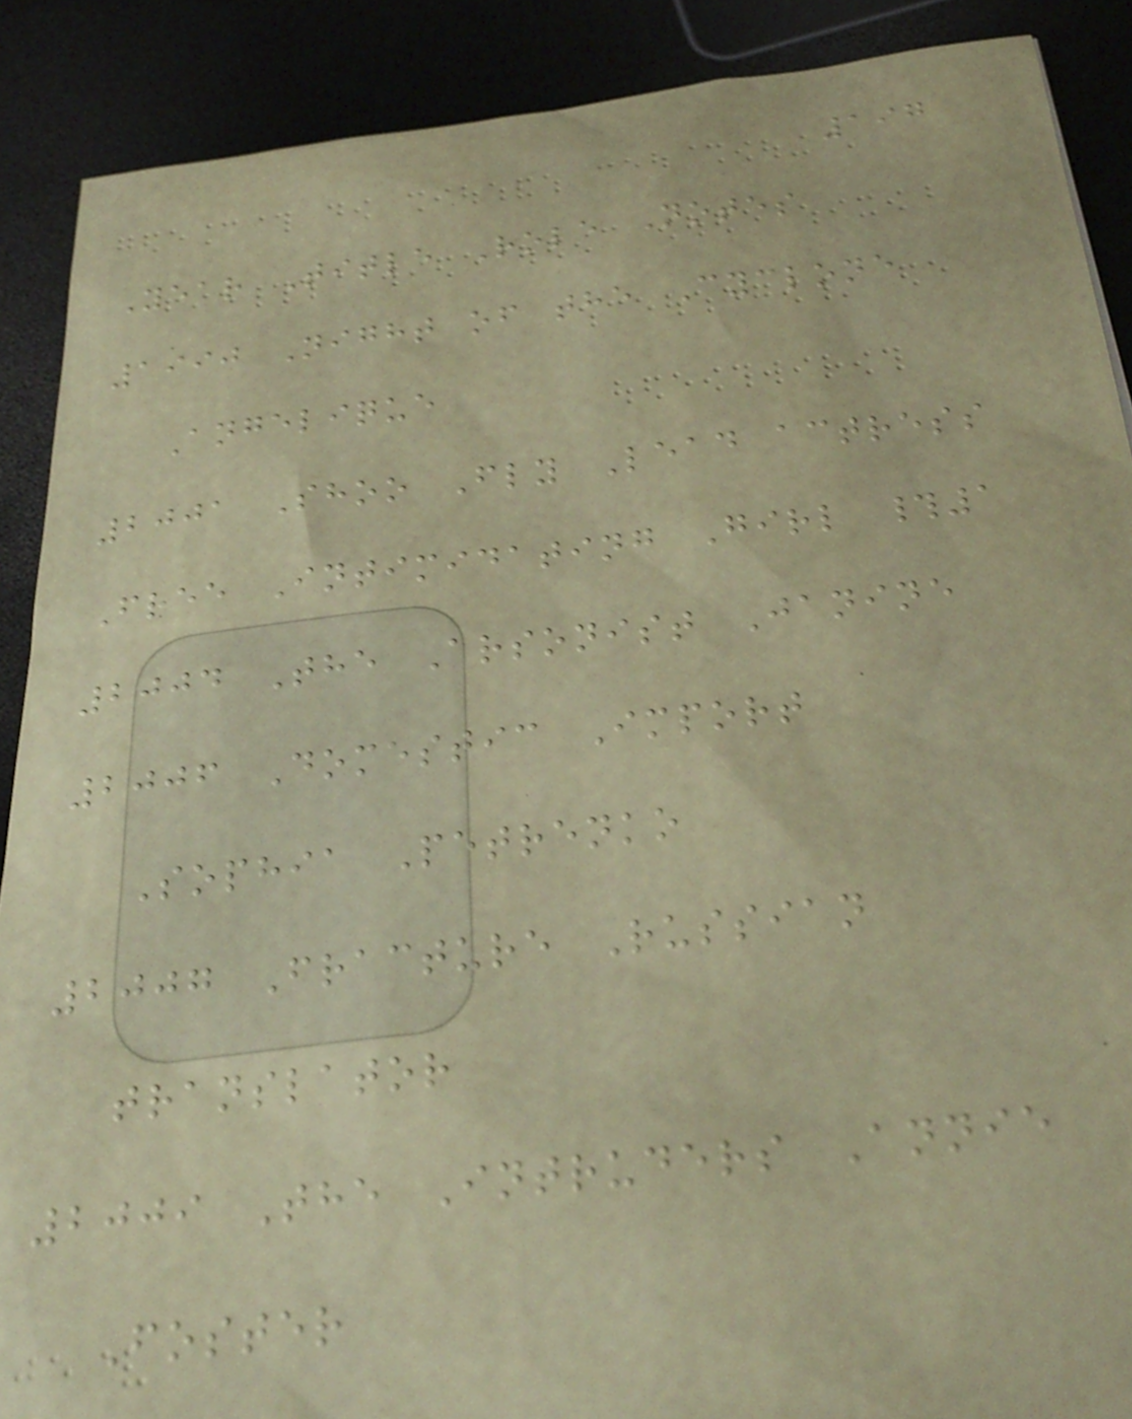197
Year Title Role Notes
1990 Night of the Cyclone
Angelique
2001 Shoo Fly Lead actress
Free Intimidating Girl #1
2004 The Arsonist Janine
2006 Domestic Import
Sophia Petrenko
2007 Fracture Russian
translator
2009 The Intruders Annie
Foster
